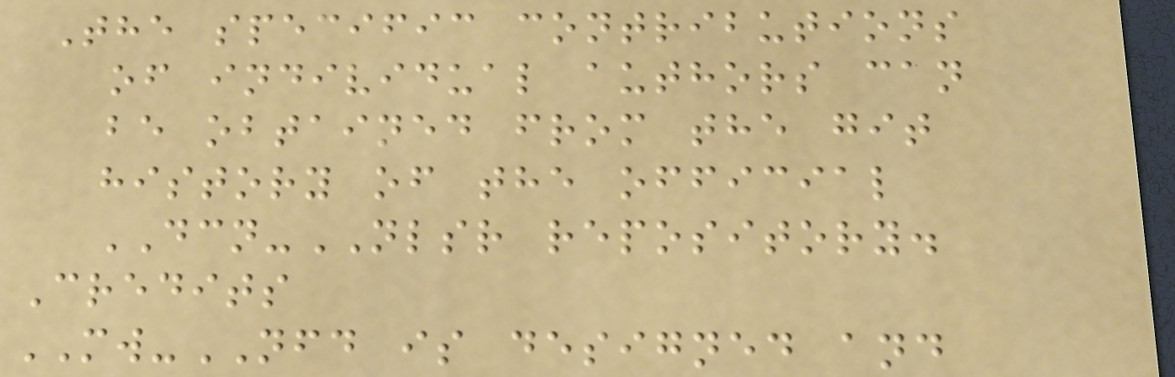The specific contributions
of individual authors can
be obtained from the git
history of the official
DCN-NLSR repository.
Credits
MW-NFD is designed and
